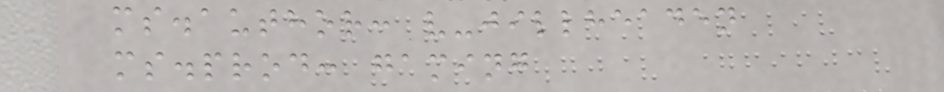ms.author: v-jillheaden
ms.prod: gaming
